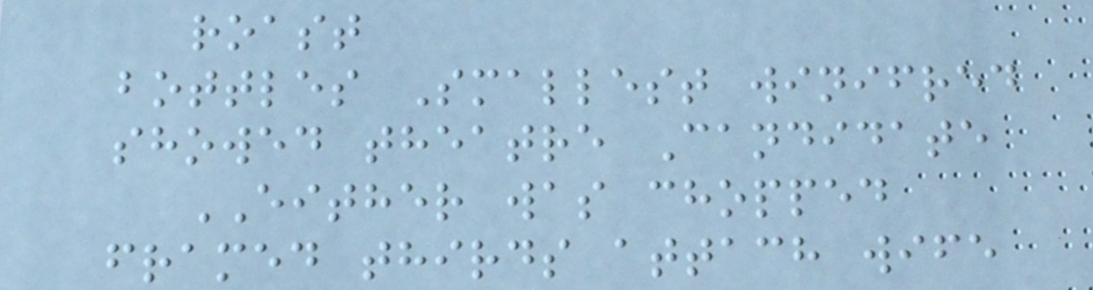roast
bottles Smallest winifred
showed theatre Candidate
EITHER was chopped
framed thirds attach wife
